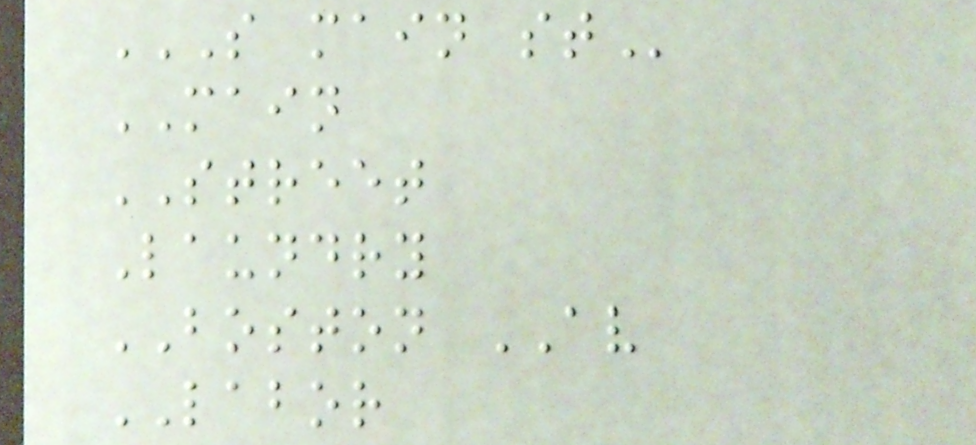S MAIN ST
MAIN
STREET
Laundry
BOSTON AV
LABOR
